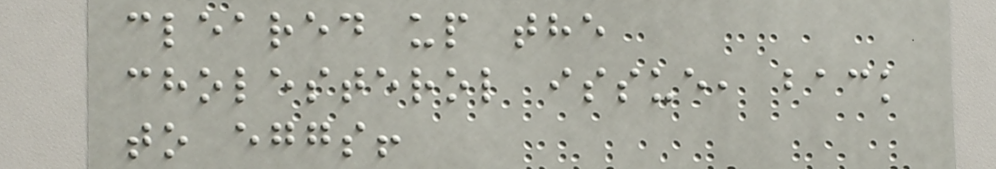cleared up the
cholesterol issue, back
to eggs!
